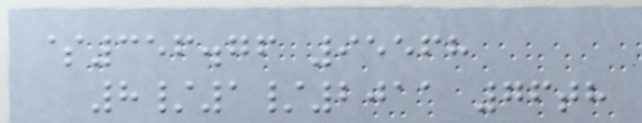$356.76 95568
8/1/2011 76th
